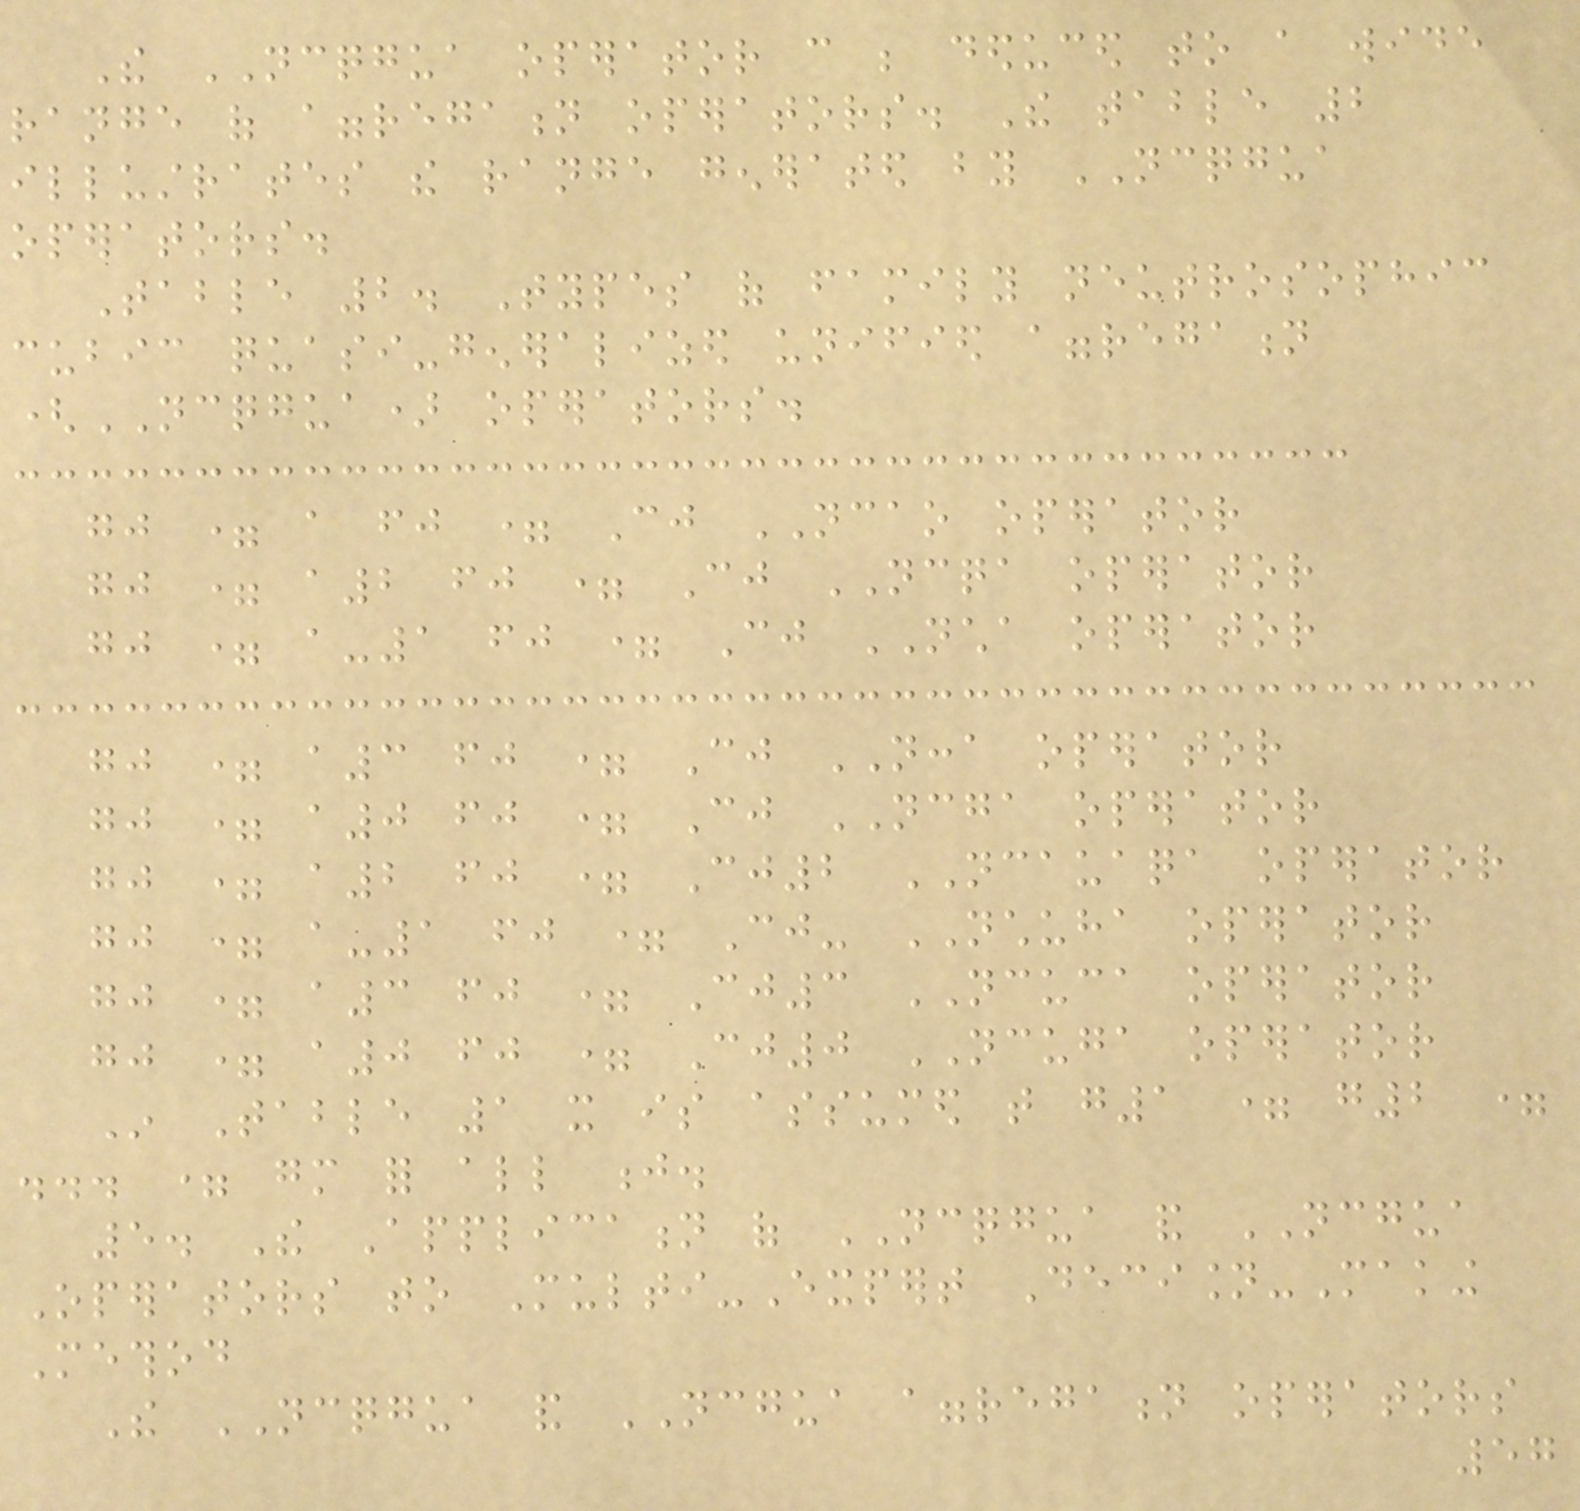The NCQGUA operator can be deduced to a wide
range of aggregation operators. The table 2
illustrates the range generated by NCQGUA
operators.
Table 2. Types of family neutrosophic
cubic quasi-generalized unified aggregation
(NCQGUA) operators.
gj = a fj = Cj NCAO operator
gj = a2 fj = Cj NCQA operator
gj = a-1 fj = Cj NCHA operator
gj = a3 fj = Cj NCCA operator
gj = a0 fj = Cj NCGA operator
gj = a2 fj = Cj2 NCAUAQA operator
gj = a-1 fj = Cj- NCHUHA operator
gj = a3 fj = Cj3 NCUCA operator
gj = a0 fj = Cj0 NCUGA operator
In Table 1 it is assumed that g1 = g2 =
... = gm for all j.
5. The Application of NCQGUA and NCGUA
Operators to Multi-Expert Decision-Making
Method
The NCQGUA and NCGUA aggregation operators
57
